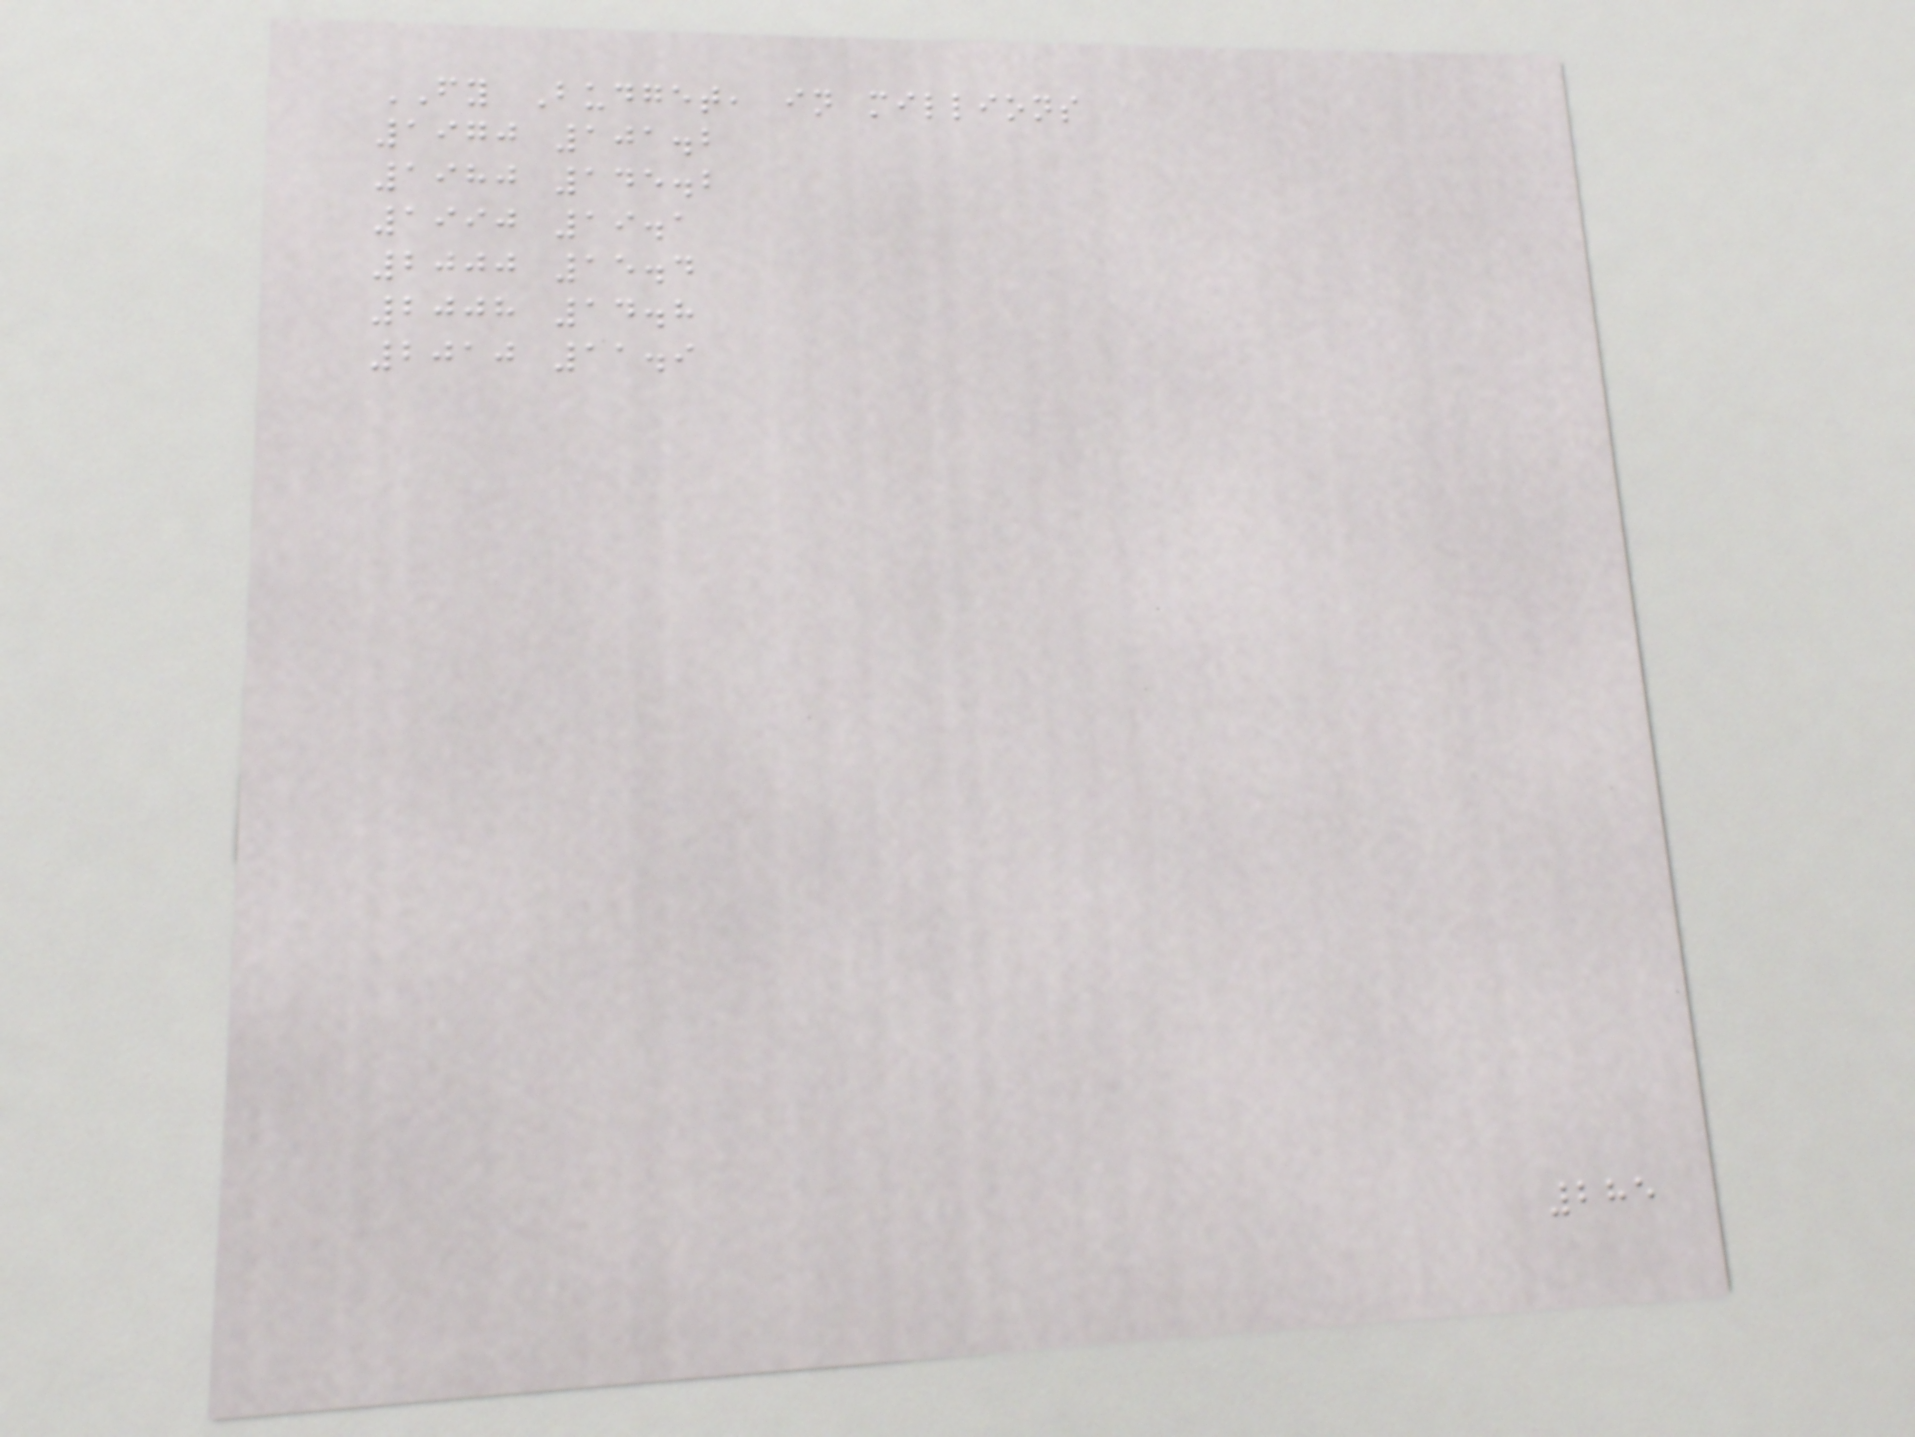FY Budget, in millions
1970 101.2
1980 145.2
1990 19.1
2000 15.4
2008 14.8
2010 11.9
285
